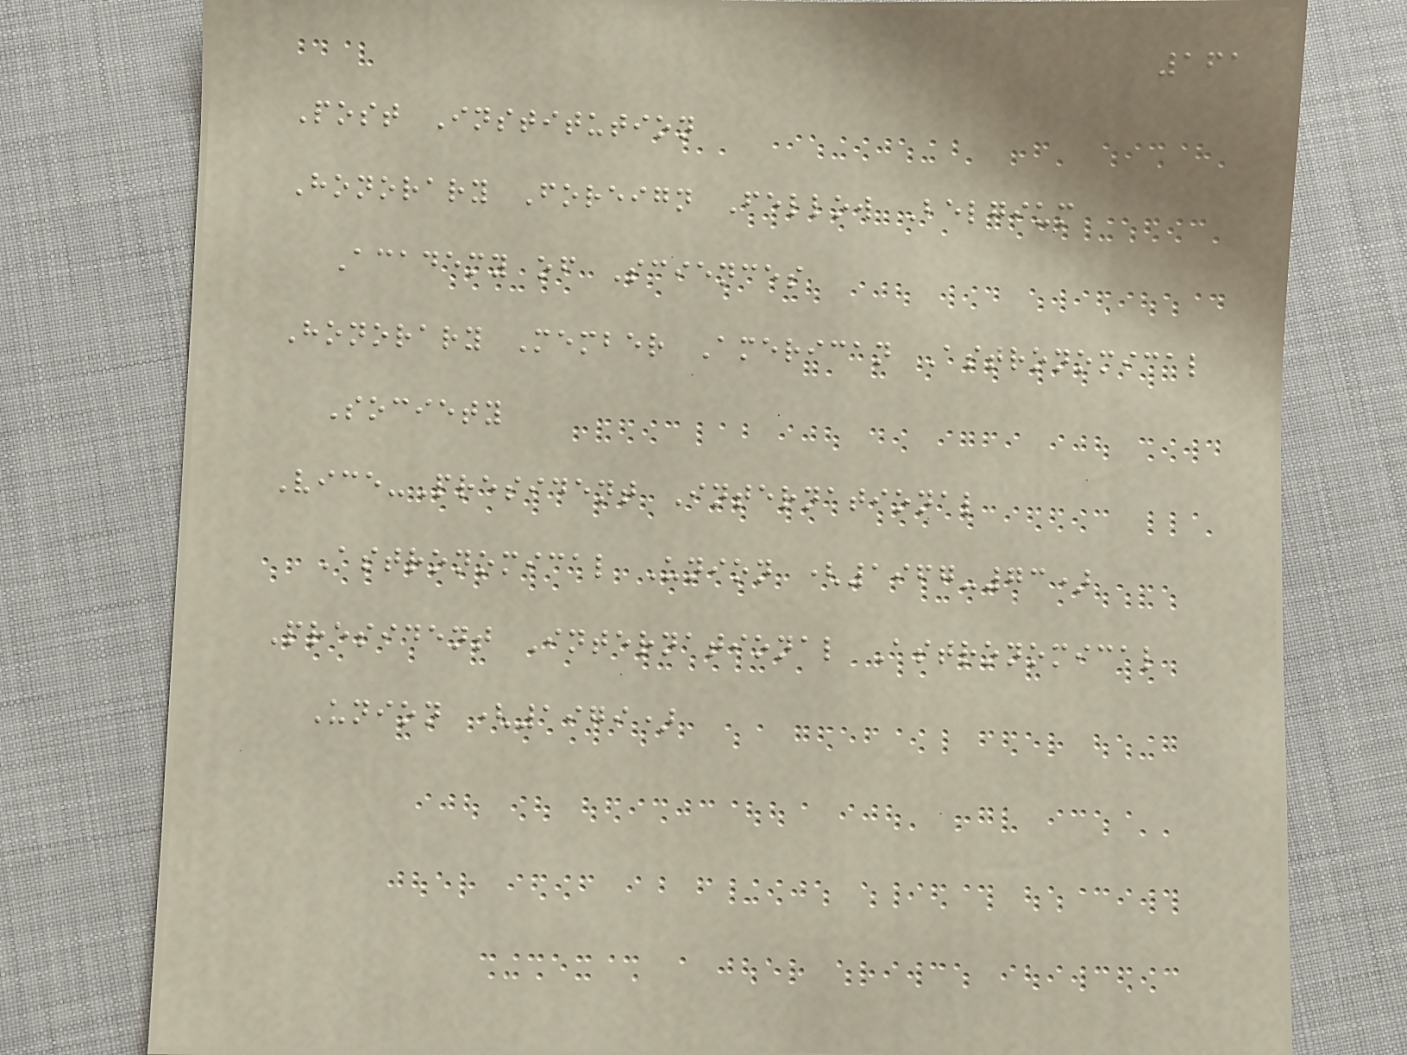161
Post Institution
Honorary Foreign Fellow Belgium
Academy of Sciences
Honorary Member American Astronomical
Society
Vice-President International
Astronomical Union (1967-73)
President International Astronomical
Union (1979)
